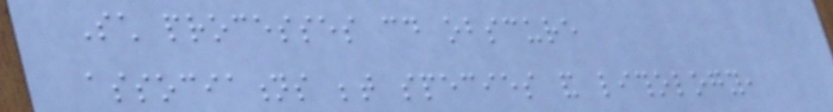Such processes could obscure
associations between species and lithology,
